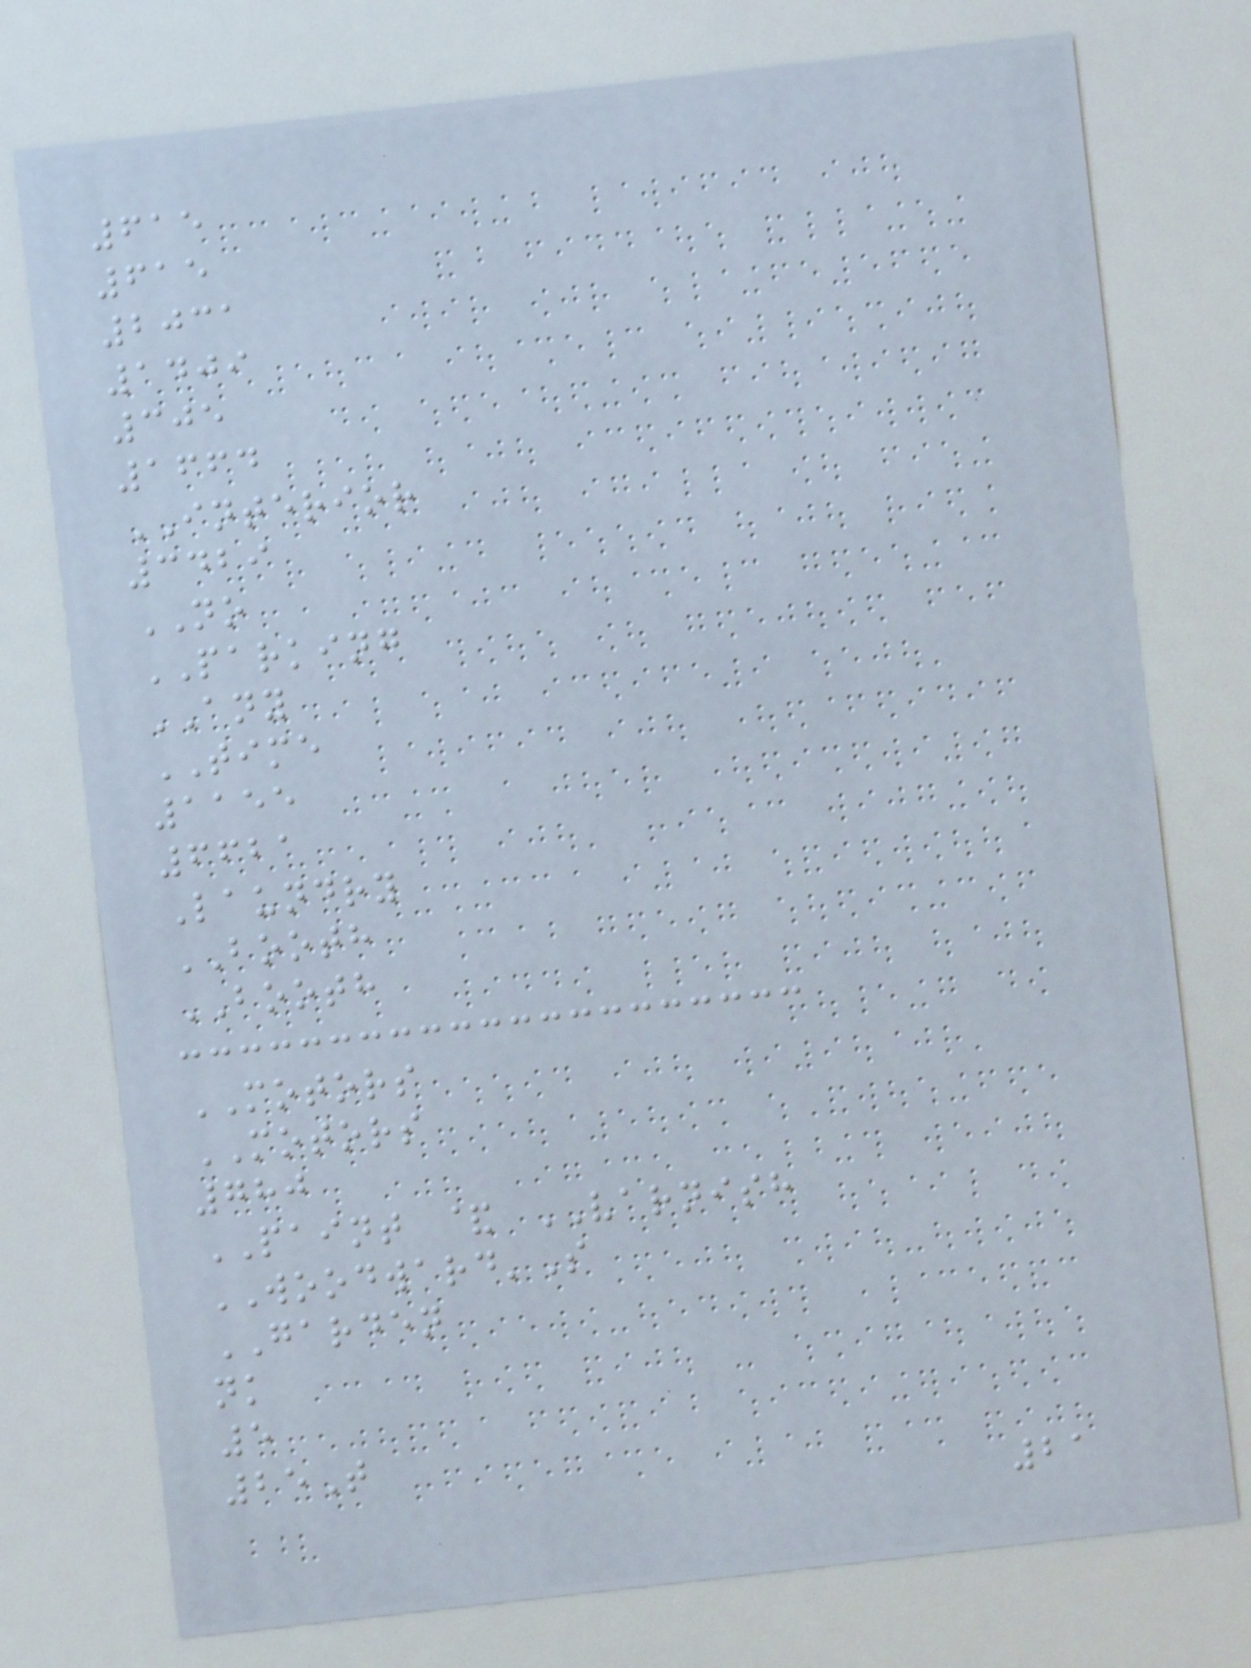615
615
2031
1409
305
1664
INTERIOR
3429
NO
PARKING
ANY
TIME
1155
6621
Laundry
BOOTH
BOOTH
MOTORS
MOTORS
780
PAINT & VARNISH
WOODWARD'S
GARDEN
nk
5
25T
21
